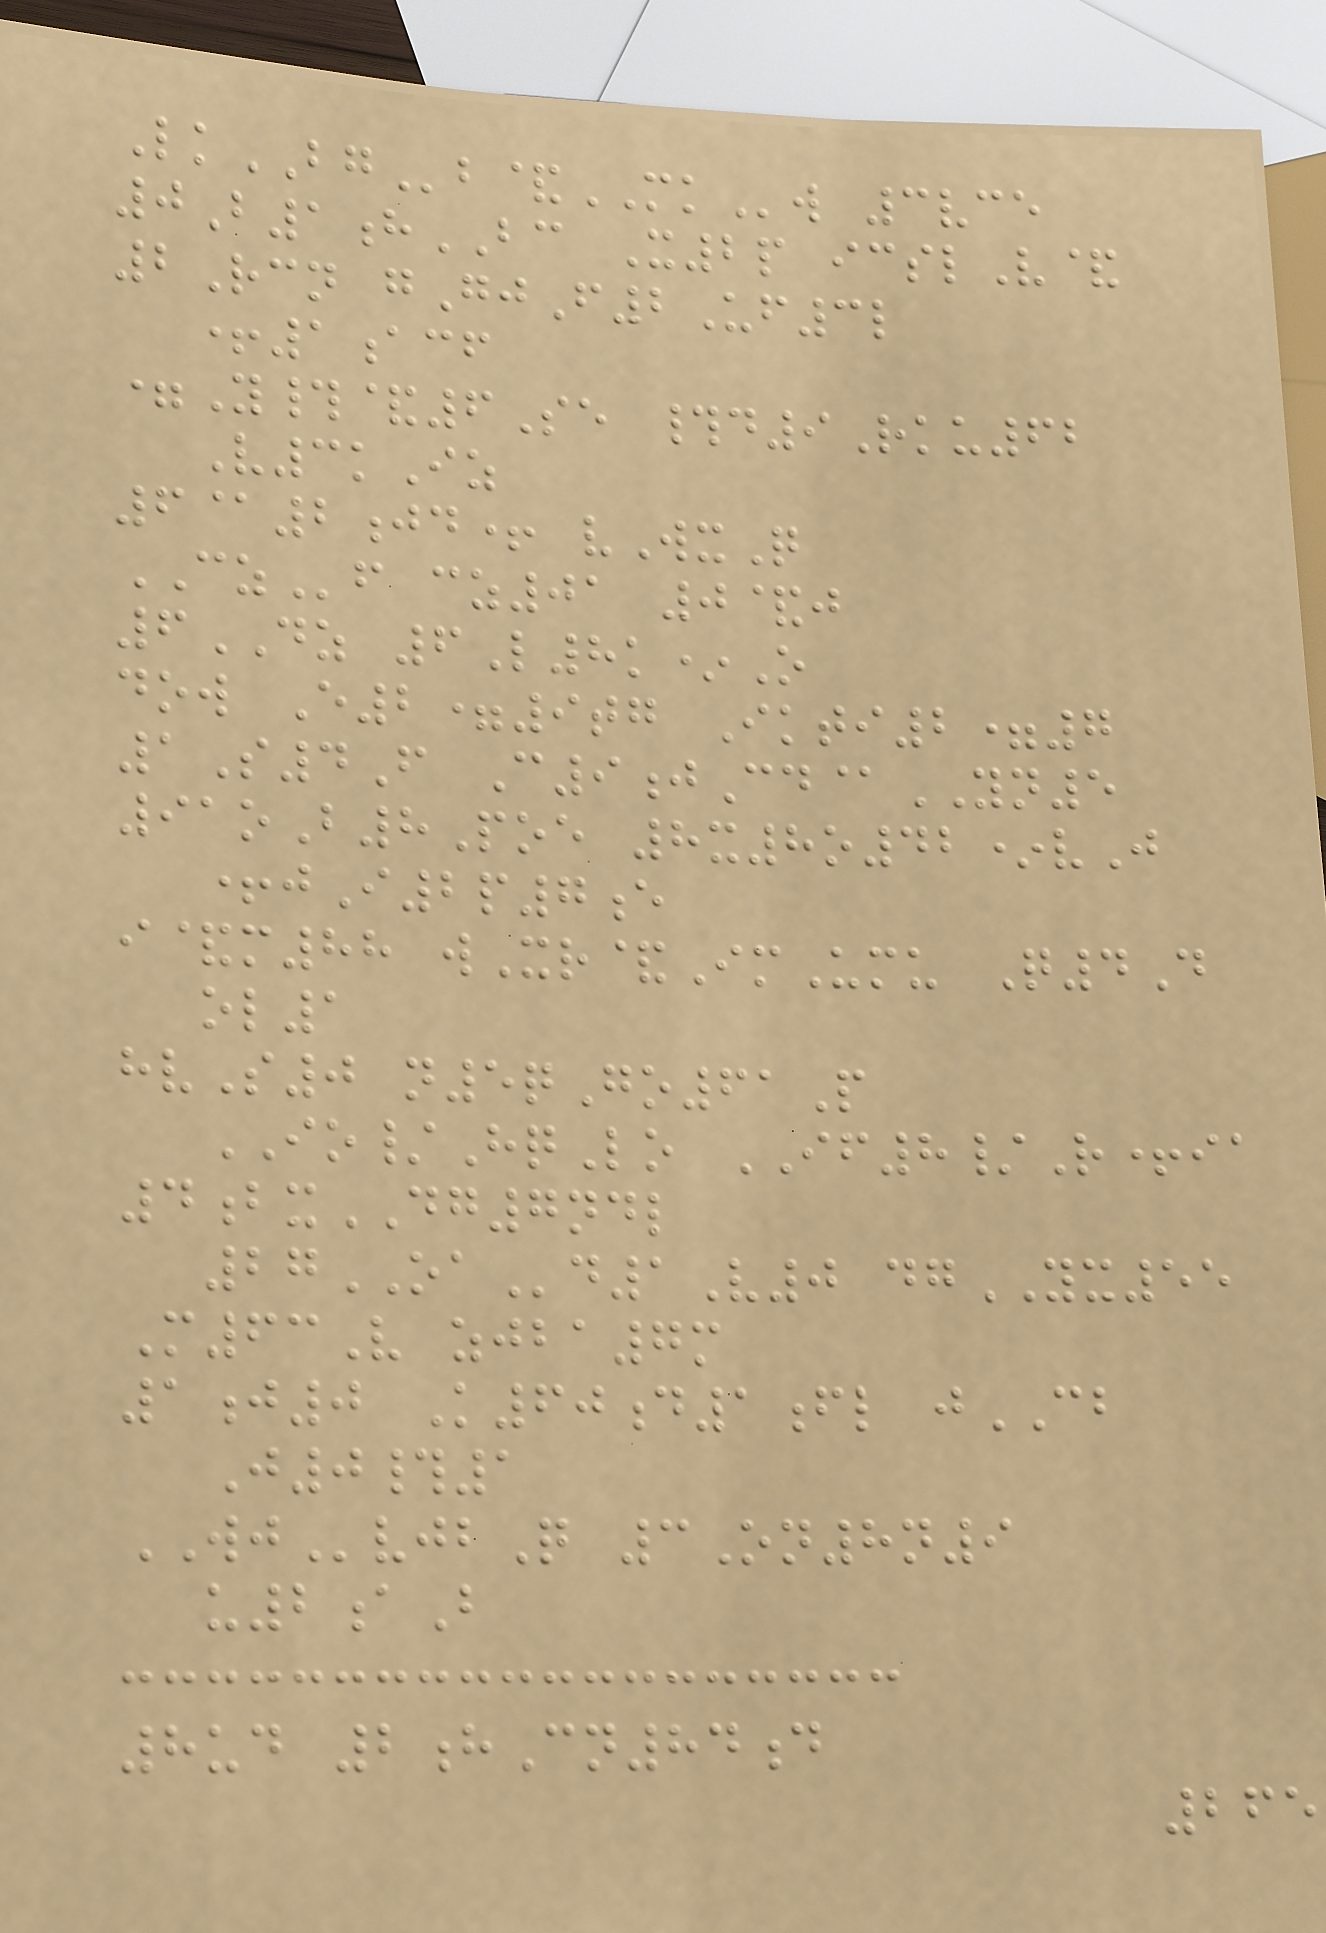LkBGb&MKw 3vce
0B1hBC X2p icslV&
2Rcn gGjF2Uf3l
+1acf
=Y#&6Se #d9Rku62
V3kIz
6@2jd+ vWxQ
CZf cz01 0&j
6DZ 6L8k*O
dow E2=9tg Ikti2=7
1S4F C9jCd@YN5
91oB8Poe 8x8o42*vJ
+jI2p7e
i&m88 wXr&ImUmu Q4D
ol1
hvS0 n5qGo61P
IO/HqLo IF8/R+ia
4bxDG7ndl
27OAd1V0 dgYX55
M63V zjba7m
1j0 K60d1fl jCB
J0#1
WJvjbQ 3On8n9
u2aB
8ud 2hCn84d
265
